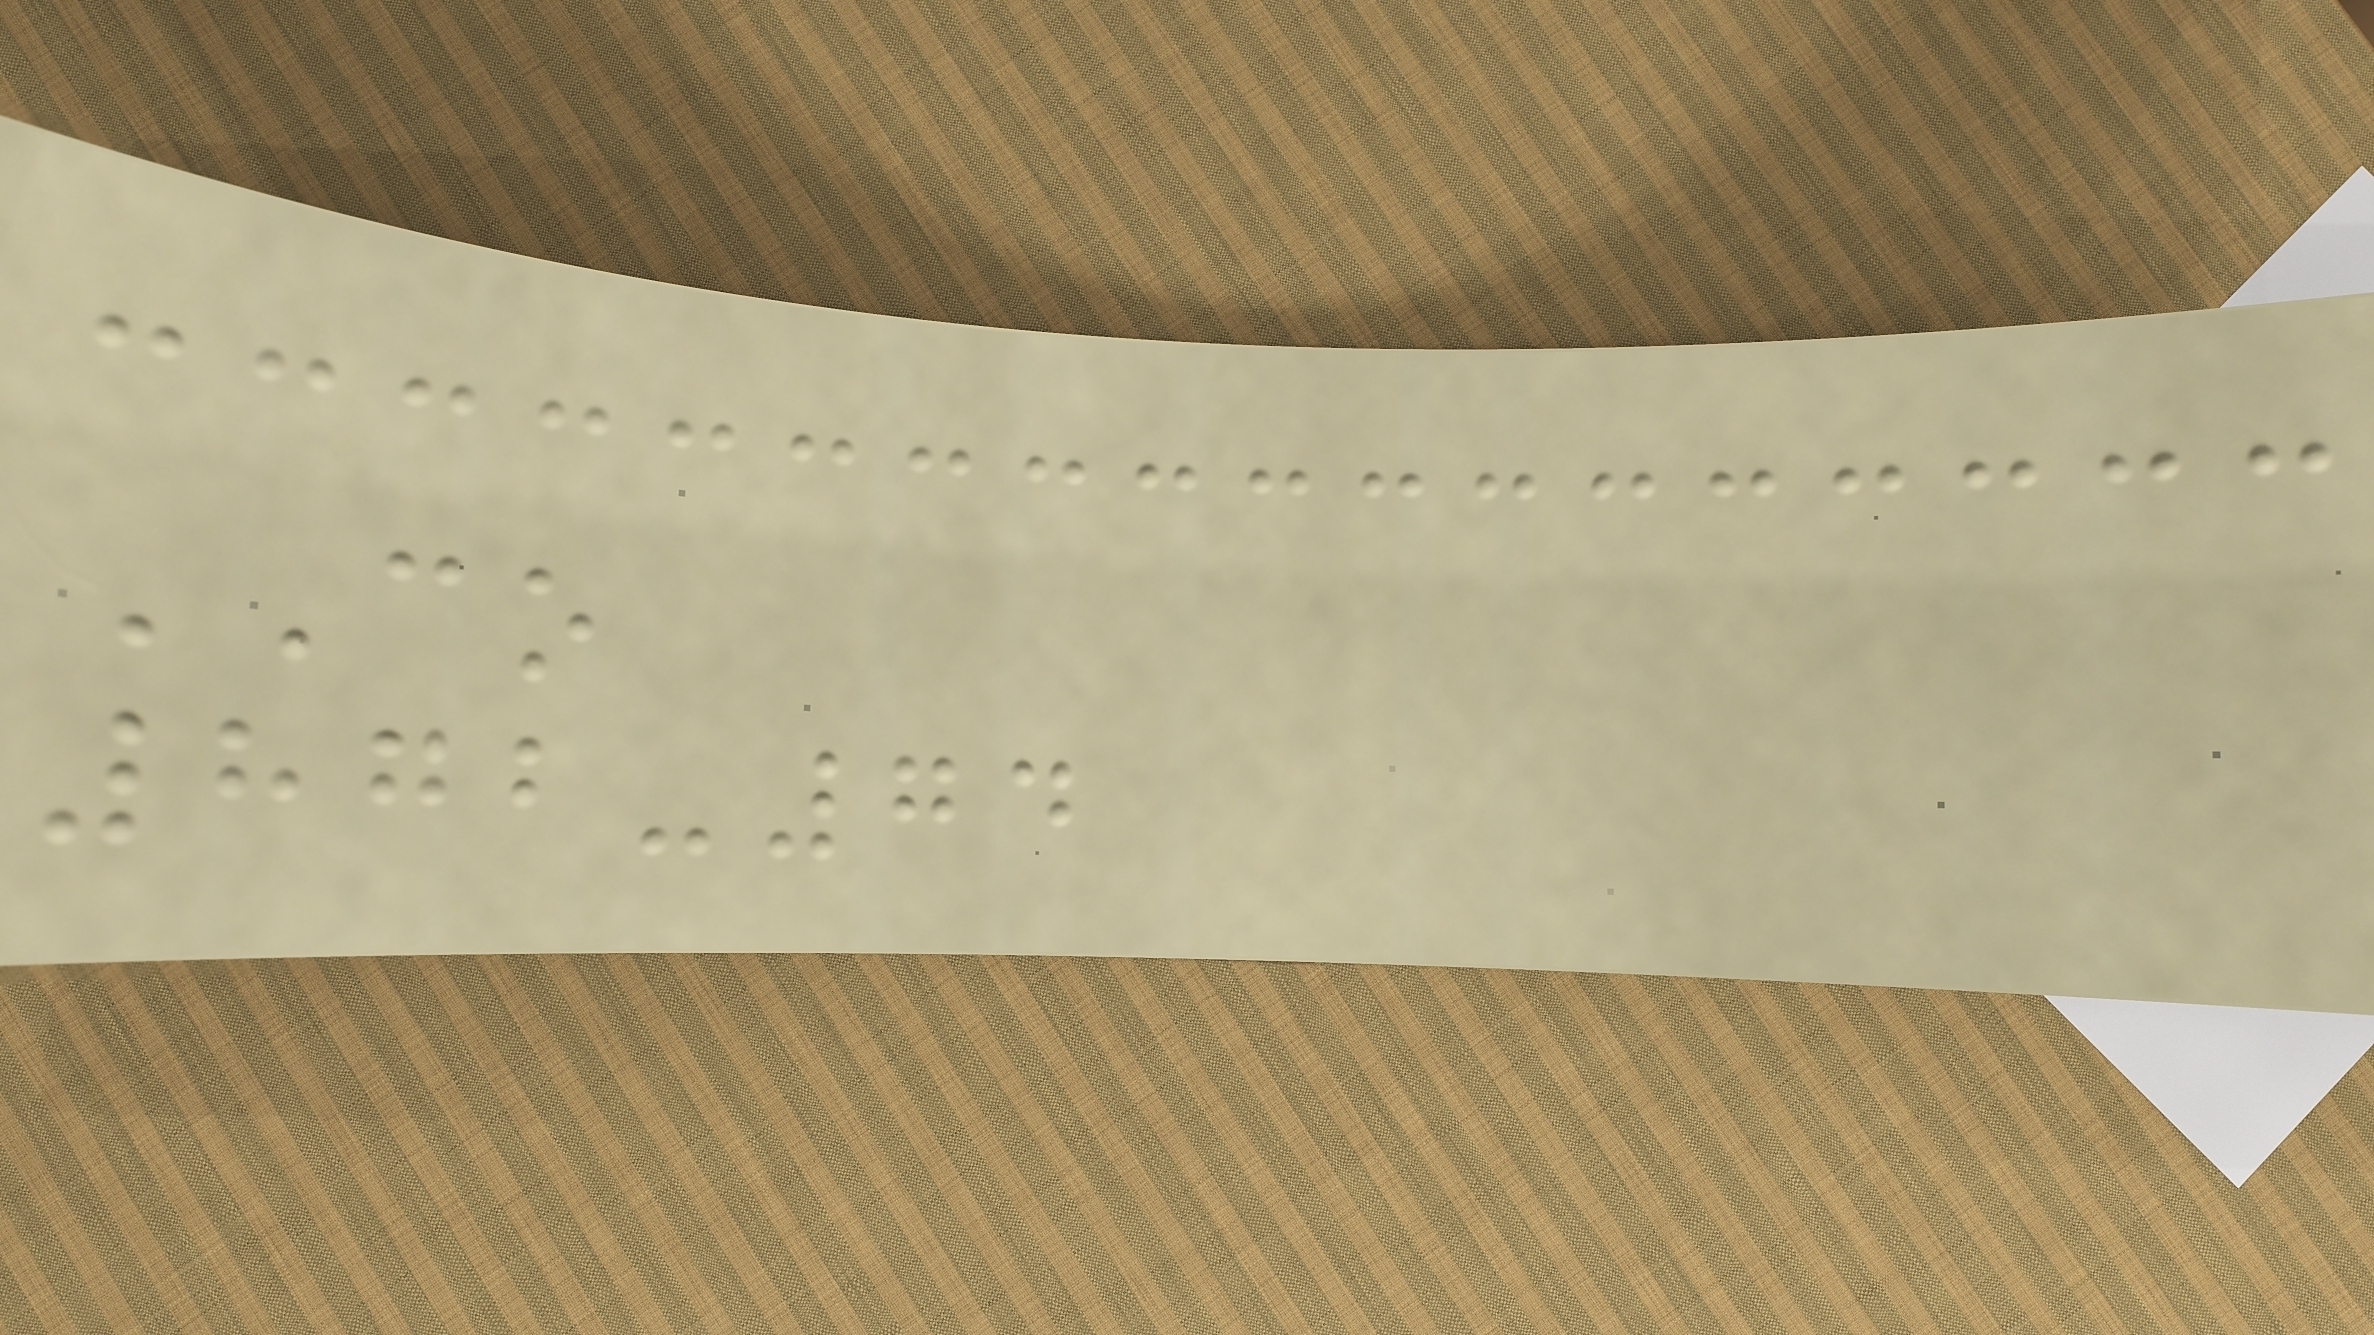CO
872-74
